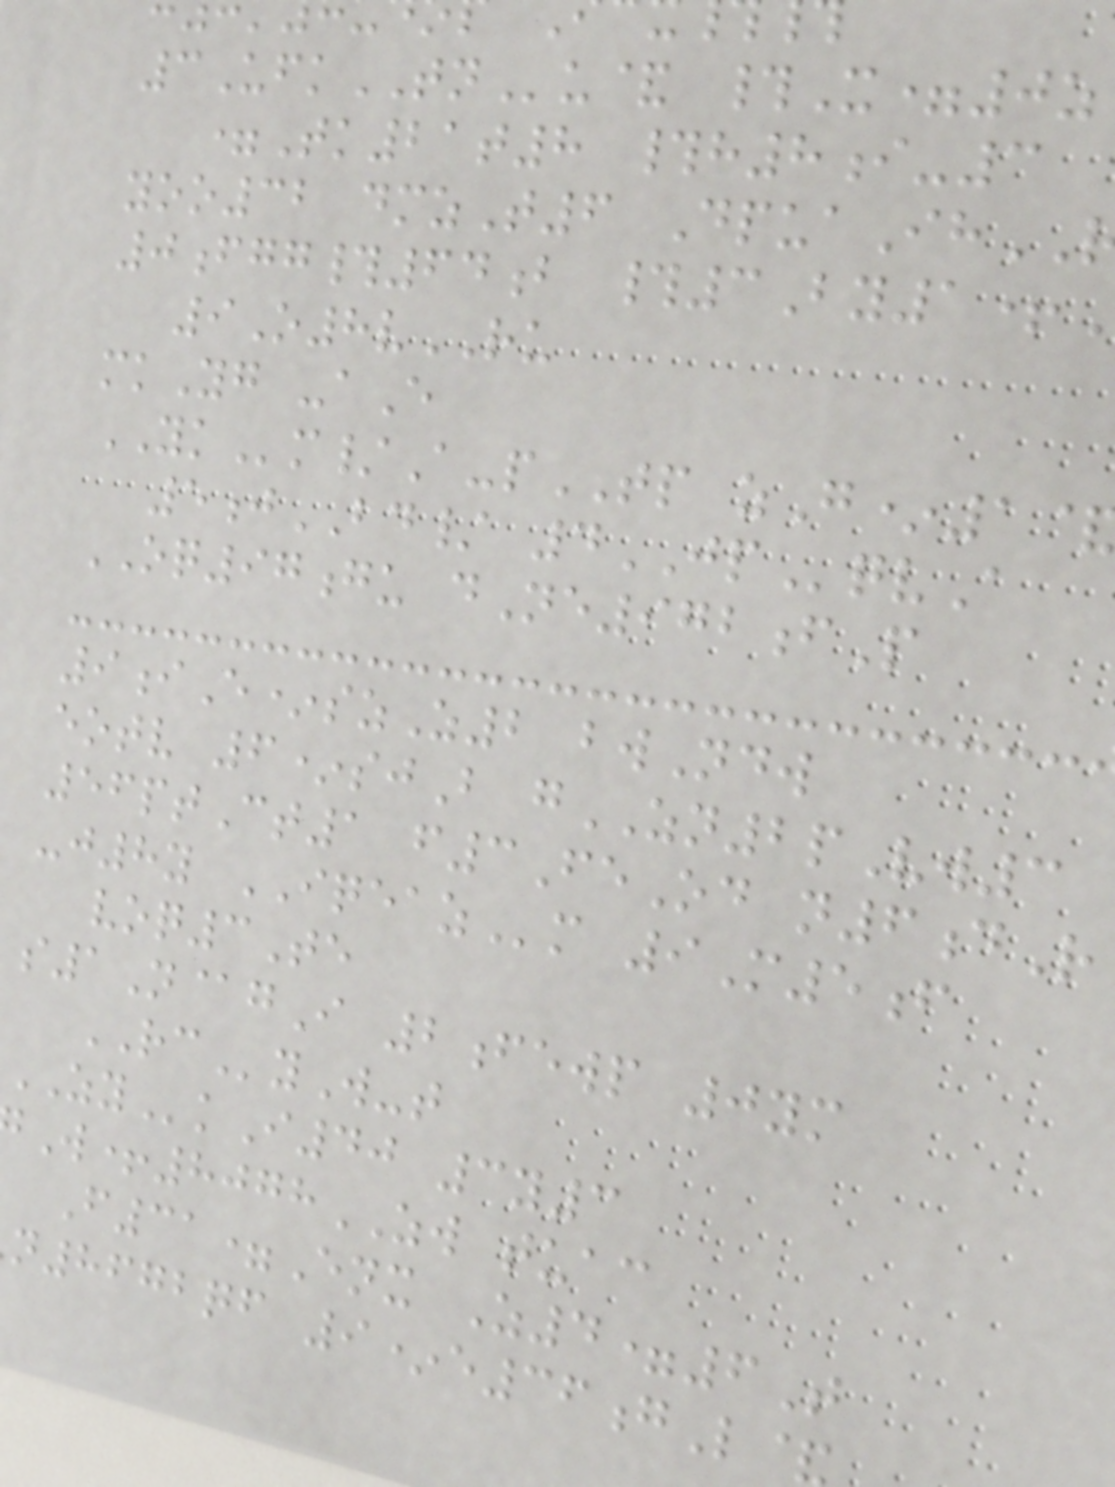3UfkTNu& #X=0z
=Tk21t8 #h8i-3
yoo32 dmzT6 DpuaIh
0fgg#64b #3By1+
9O8vRU
mkYg -aE
YKm/A-pTP zG*1
5jBD/ 4JPqvA
OQ97gu dNe972fP
9iE*szZ2 bwNdw
eotv 6*sjB gZN2pVw3
56ptCt1 f3FeOd n6dR
-j8y IQEAZm 9M5f
voq3Te
s1N@gI 2fewp 0ym
RCyW-t
ZYkI40 3y3
W+8078ZW tuac
F31=Enx Z4=6T
n8672qf 9*e36gL
